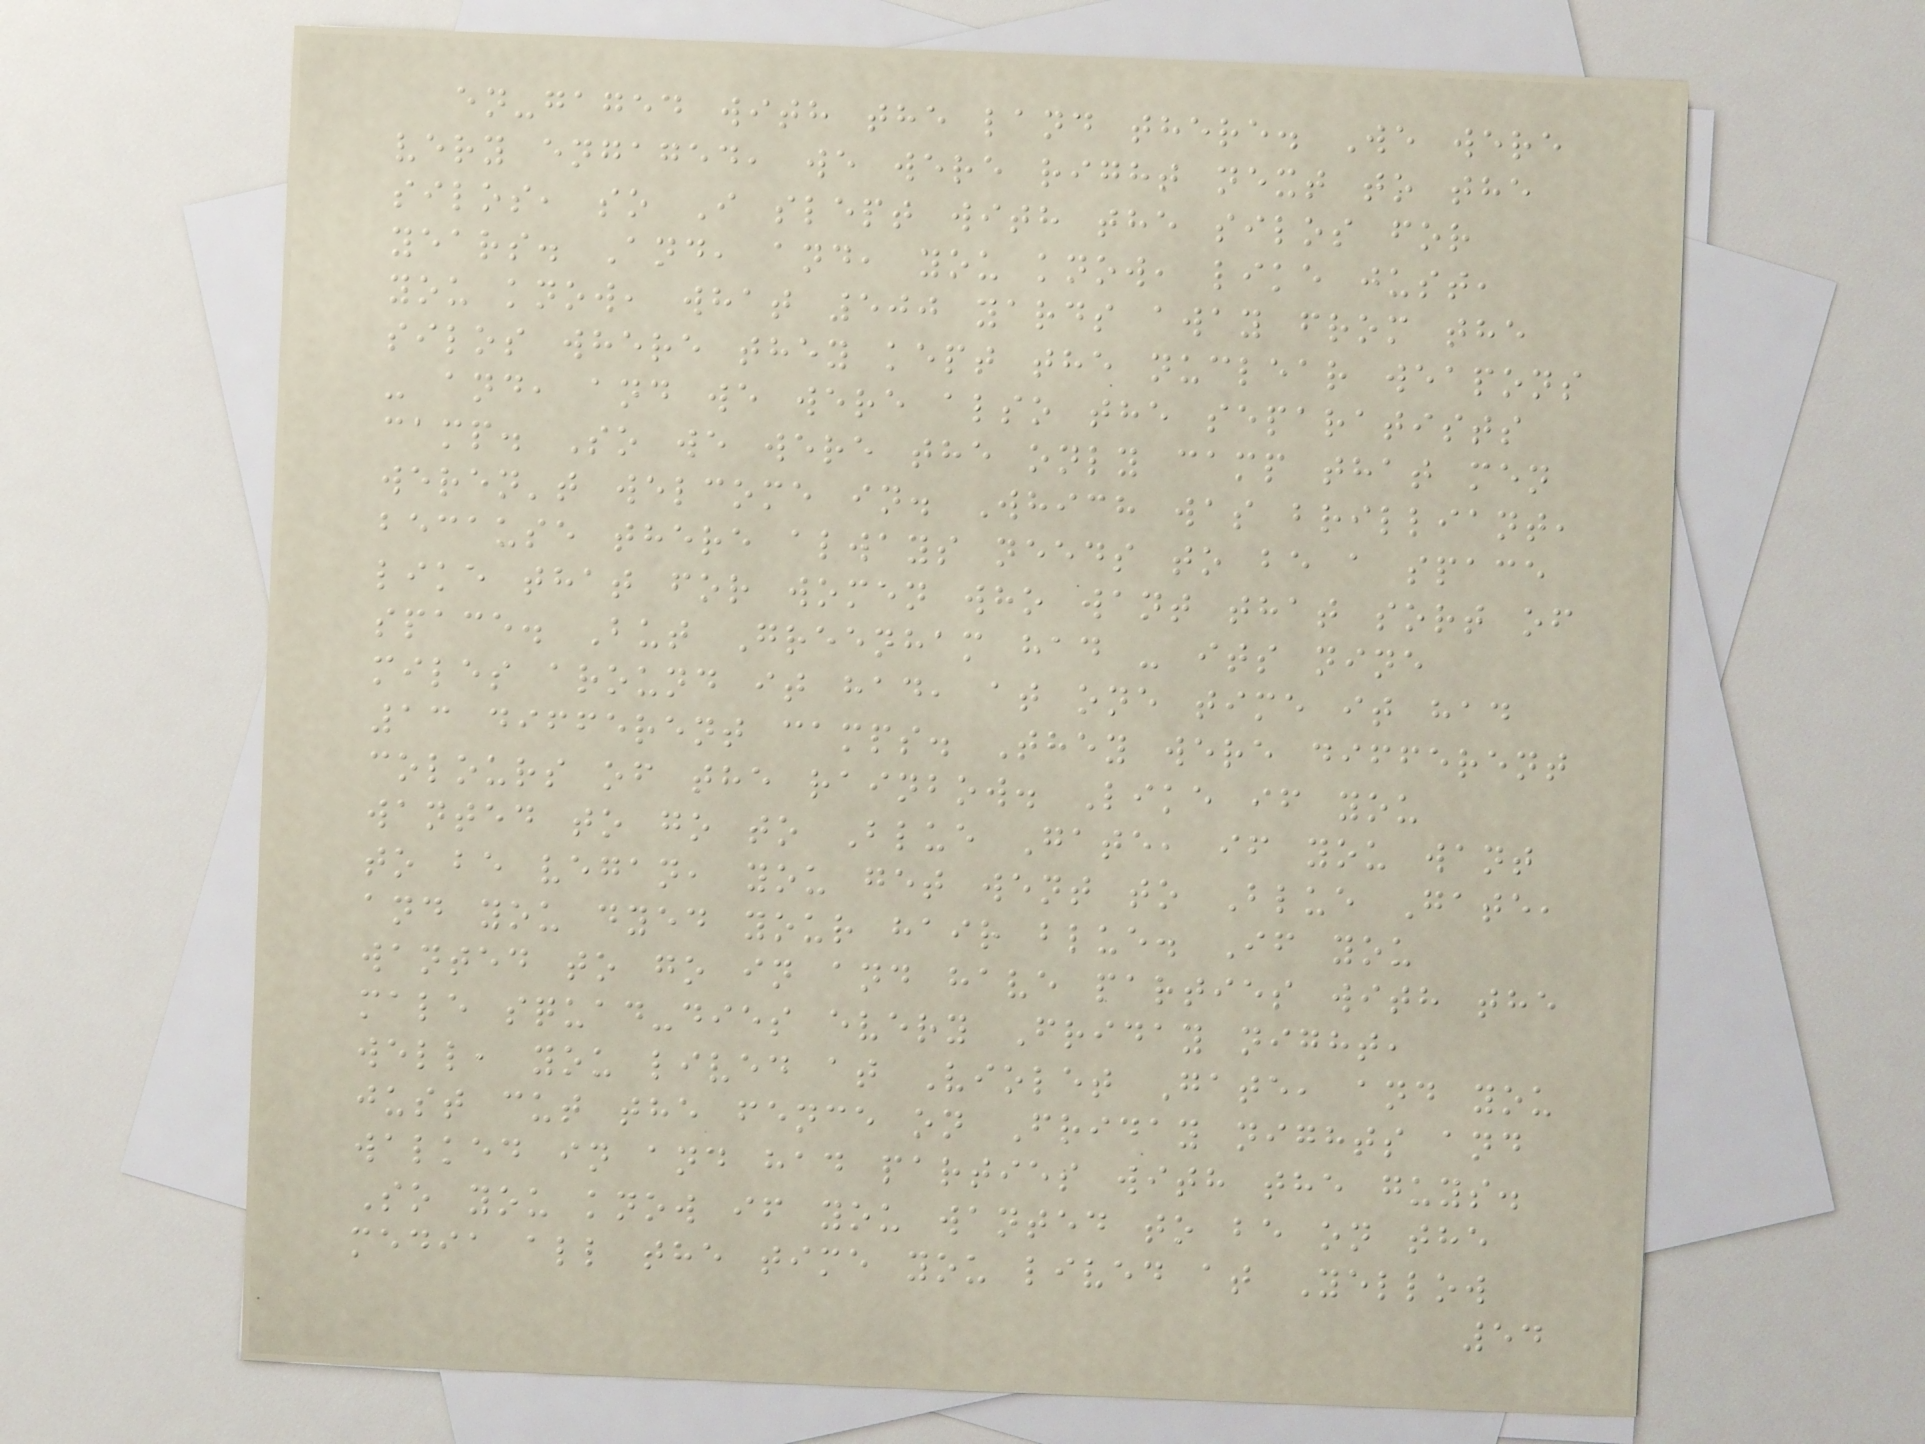en-gaged with the land there. We were
very engaged, we were right next to the
silos, so I slept with the silos for
years. And, and, you know, like just,
you know, what 500 yards away from the
silos where they kept the nuclear weapons
- and, and we were also the separatists
camp. So we were the only camp that men
weren't welcome in. Which was brilliant,
because there always needs to be a space
like that for women who want that sort of
space. But Greenham had - its nine
miles around it had, at one time it had
13 different camps. They were different
colours of the rainbow. Like if you
wanted to go to Blue Gate, if you want
to be vegan, you get went to Blue Gate,
and you dyed your hair blue. If you
wanted to go in and have parties with the
male squad-dies every Friday night,
well, you lived at Violet Gate, and you
just cut the fence on Friday nights and
walked in and had parties with the guys.
So you know if you wanted to be on the
media all the time you lived at Yellow
54
